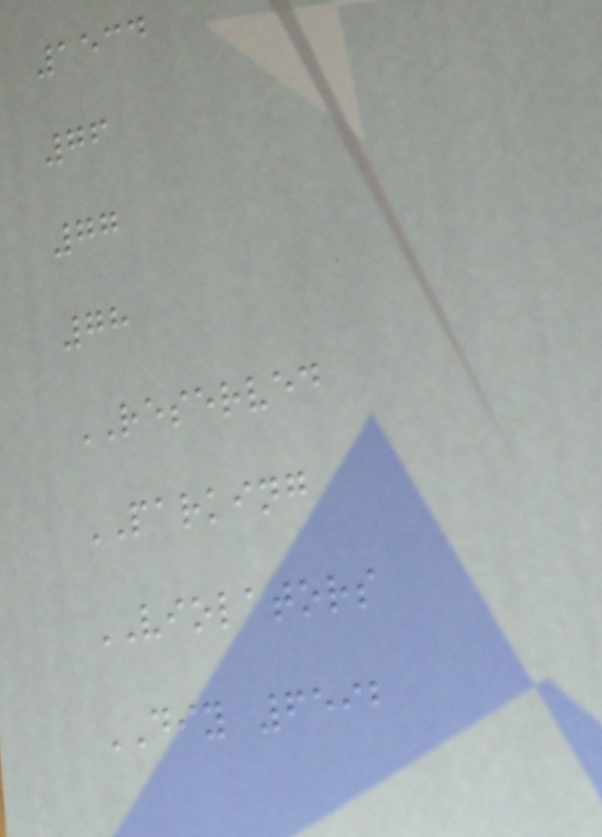1534
76
77
78
RESERVED
PARKING
VIOLATORS
DIY 6592
